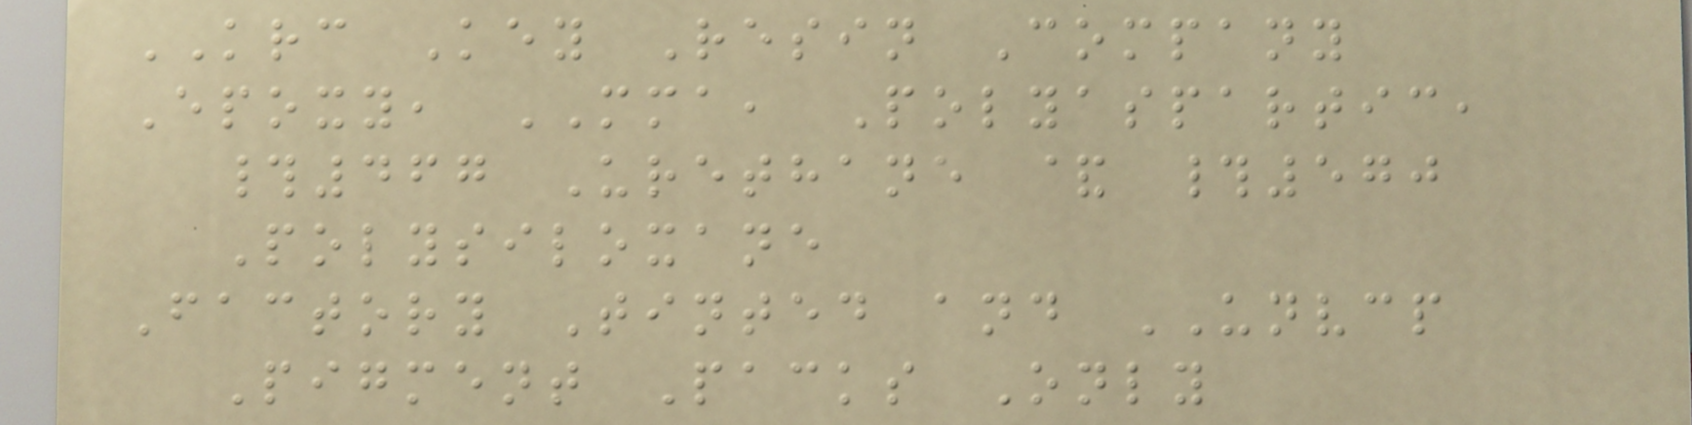KRC Key Resin Company
Epoxy, MMA, Polyaspartic,
#467 Urethane & #570
Polysiloxane
Factory Tinted and UNVCP
Pigment Packs Only
